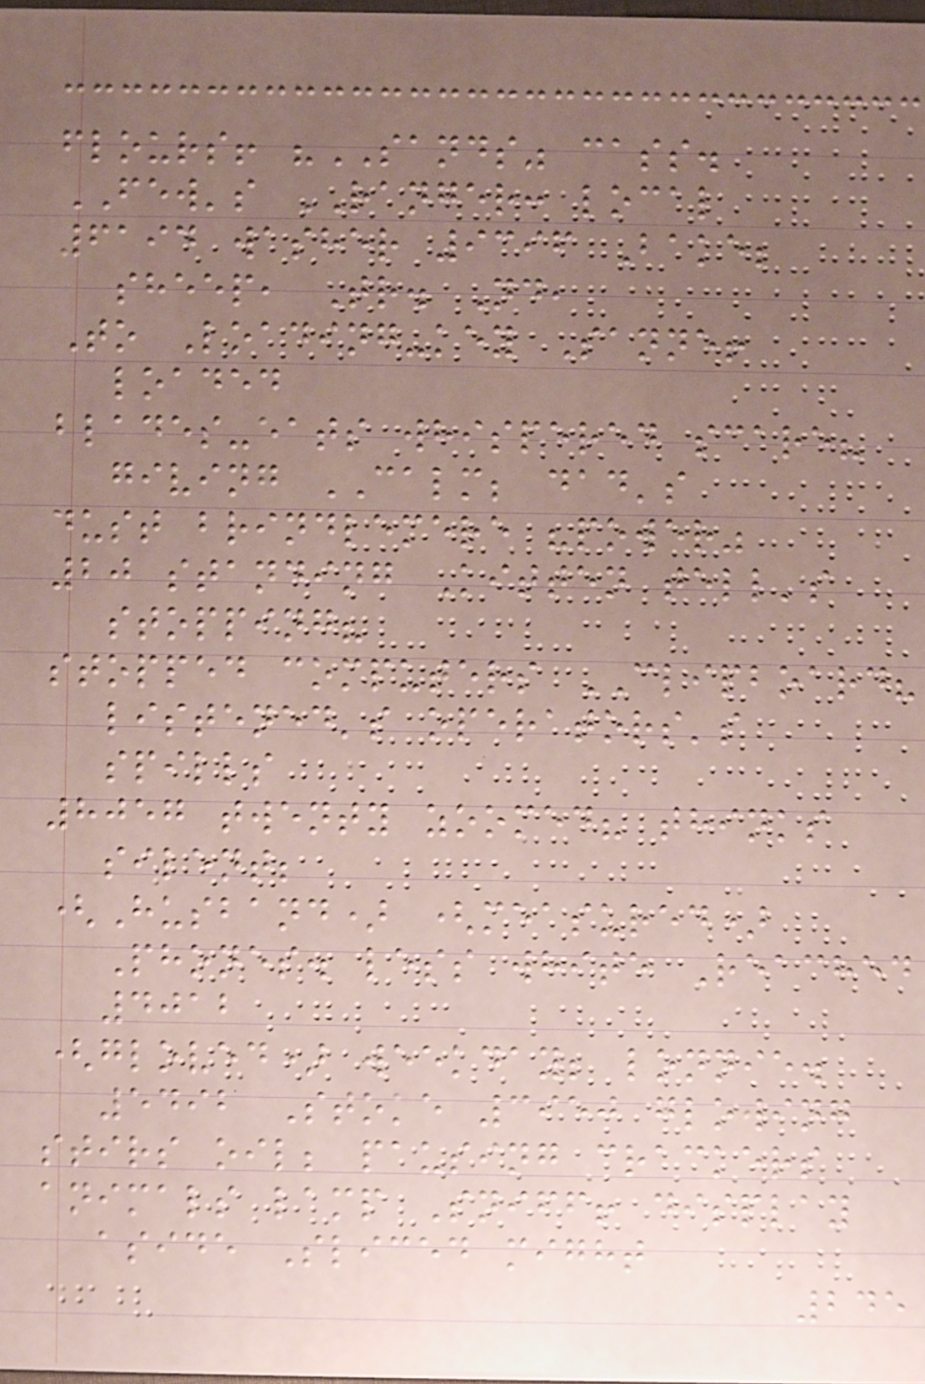flours! "SANDS" cass.
FEW's RANGER: local
6194 washer 9396 Bake;
sheep, Tr. Nd,
To Loading-key Sanne!
loaded
blades-eats whispered scare?
giving CALM; dad's
dust brindlemere "power"
20 standing Kitten tell's
stopping?
stopped computers CLIPBOARD?
listened's operators's
spills
8057 twenty zoomed? thinks
silent;
(Husband) (measured)
Phones. less white Reached
4012
(gloved) weekday; lonnie.
5492 Stoke 3950 glowing
stirs oil; pausing crackers
animals lamp Sniff! display
aside Sliced might
245
